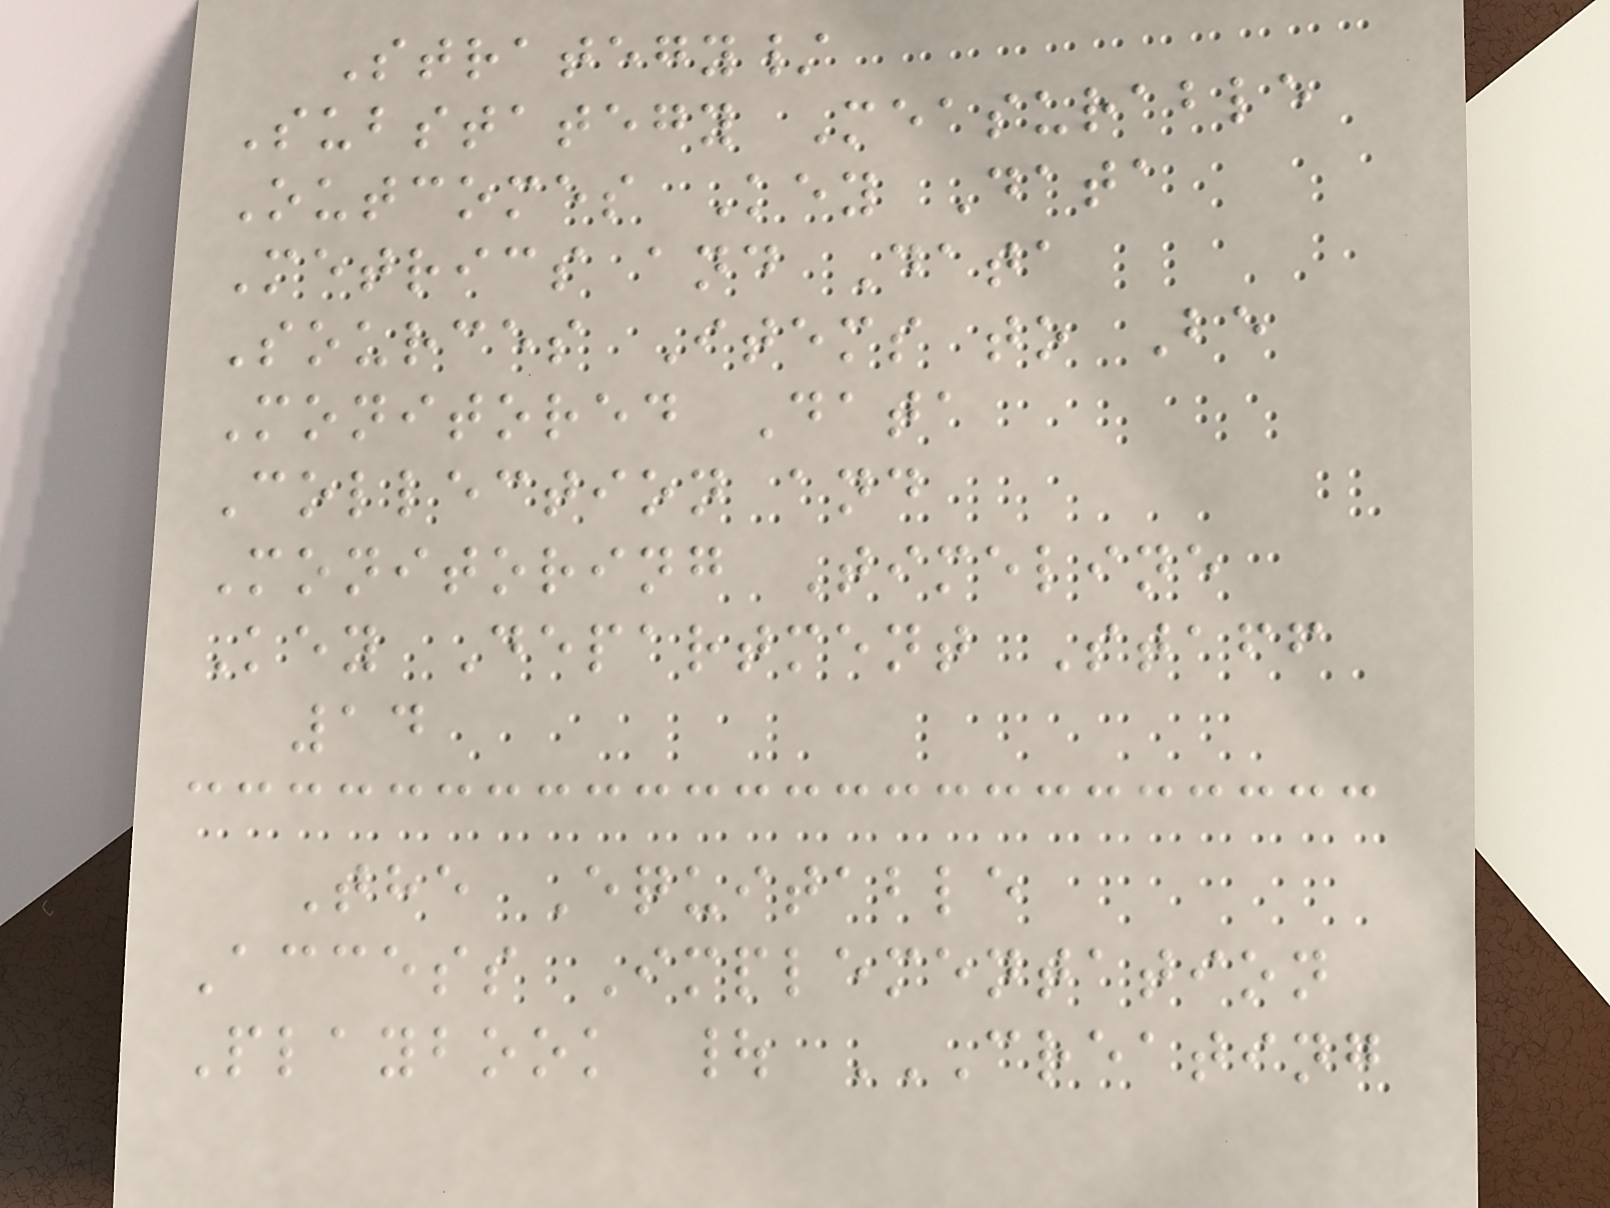Strategy/
Substategy Measurable
Outcomes Key Data
Metrics and Data
Sources Items to Be
Monitored Data
Collection and
Monitoring Timeline
Key Department Staff
14
The Equitable
Access Implementation
Playbook | CREATING
